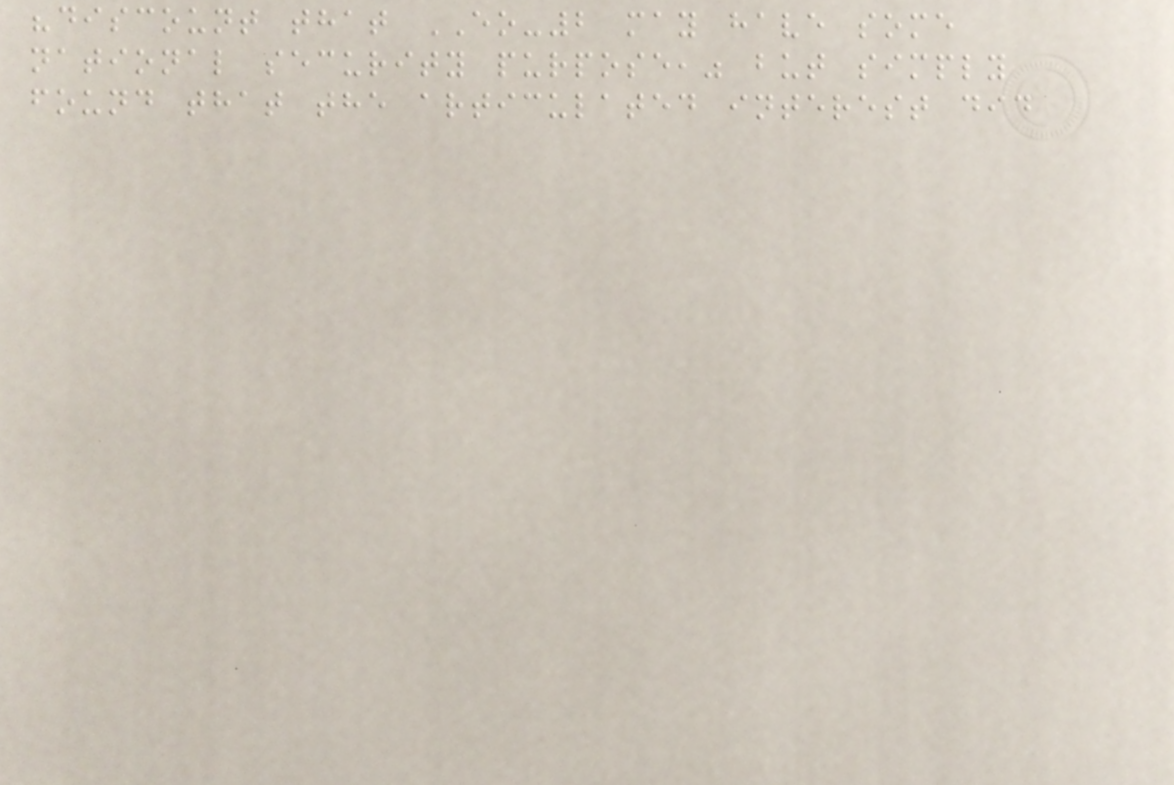"discount that EO-2 may have some
national security purpose," but simply
found that the articulated interest did
